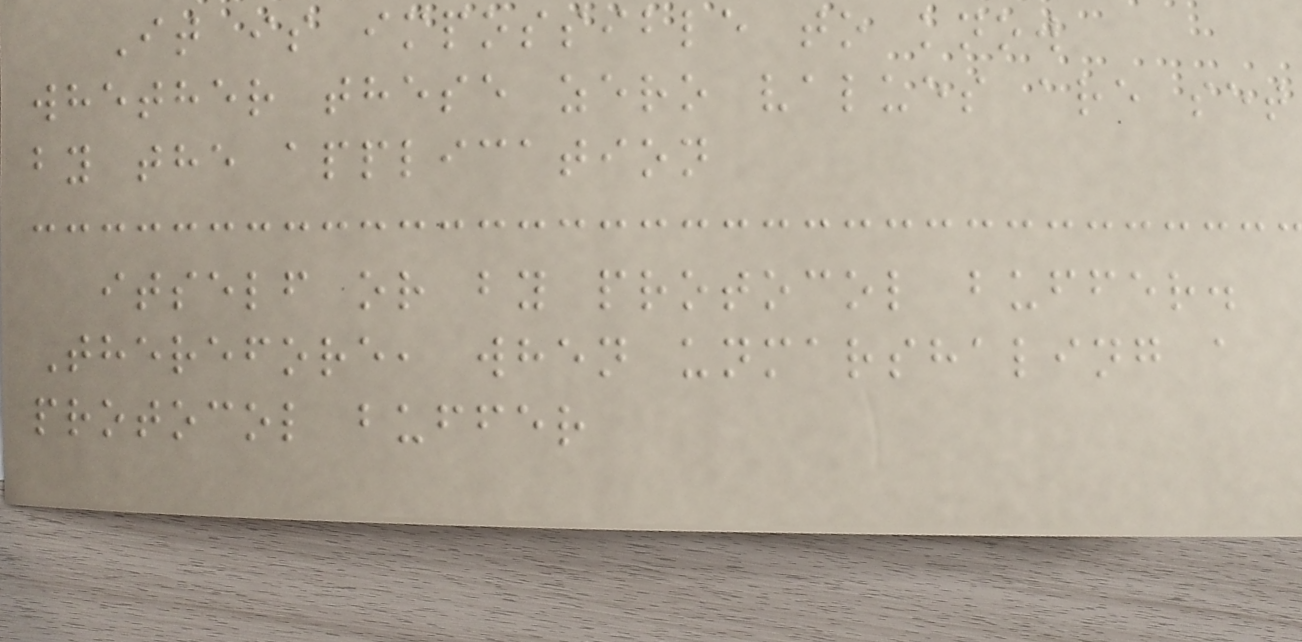It is impossible to know
whether these zero values are set
by the application
itself or by protocol buffer.
Therefore, when unmarshaling a
protocol buffer
